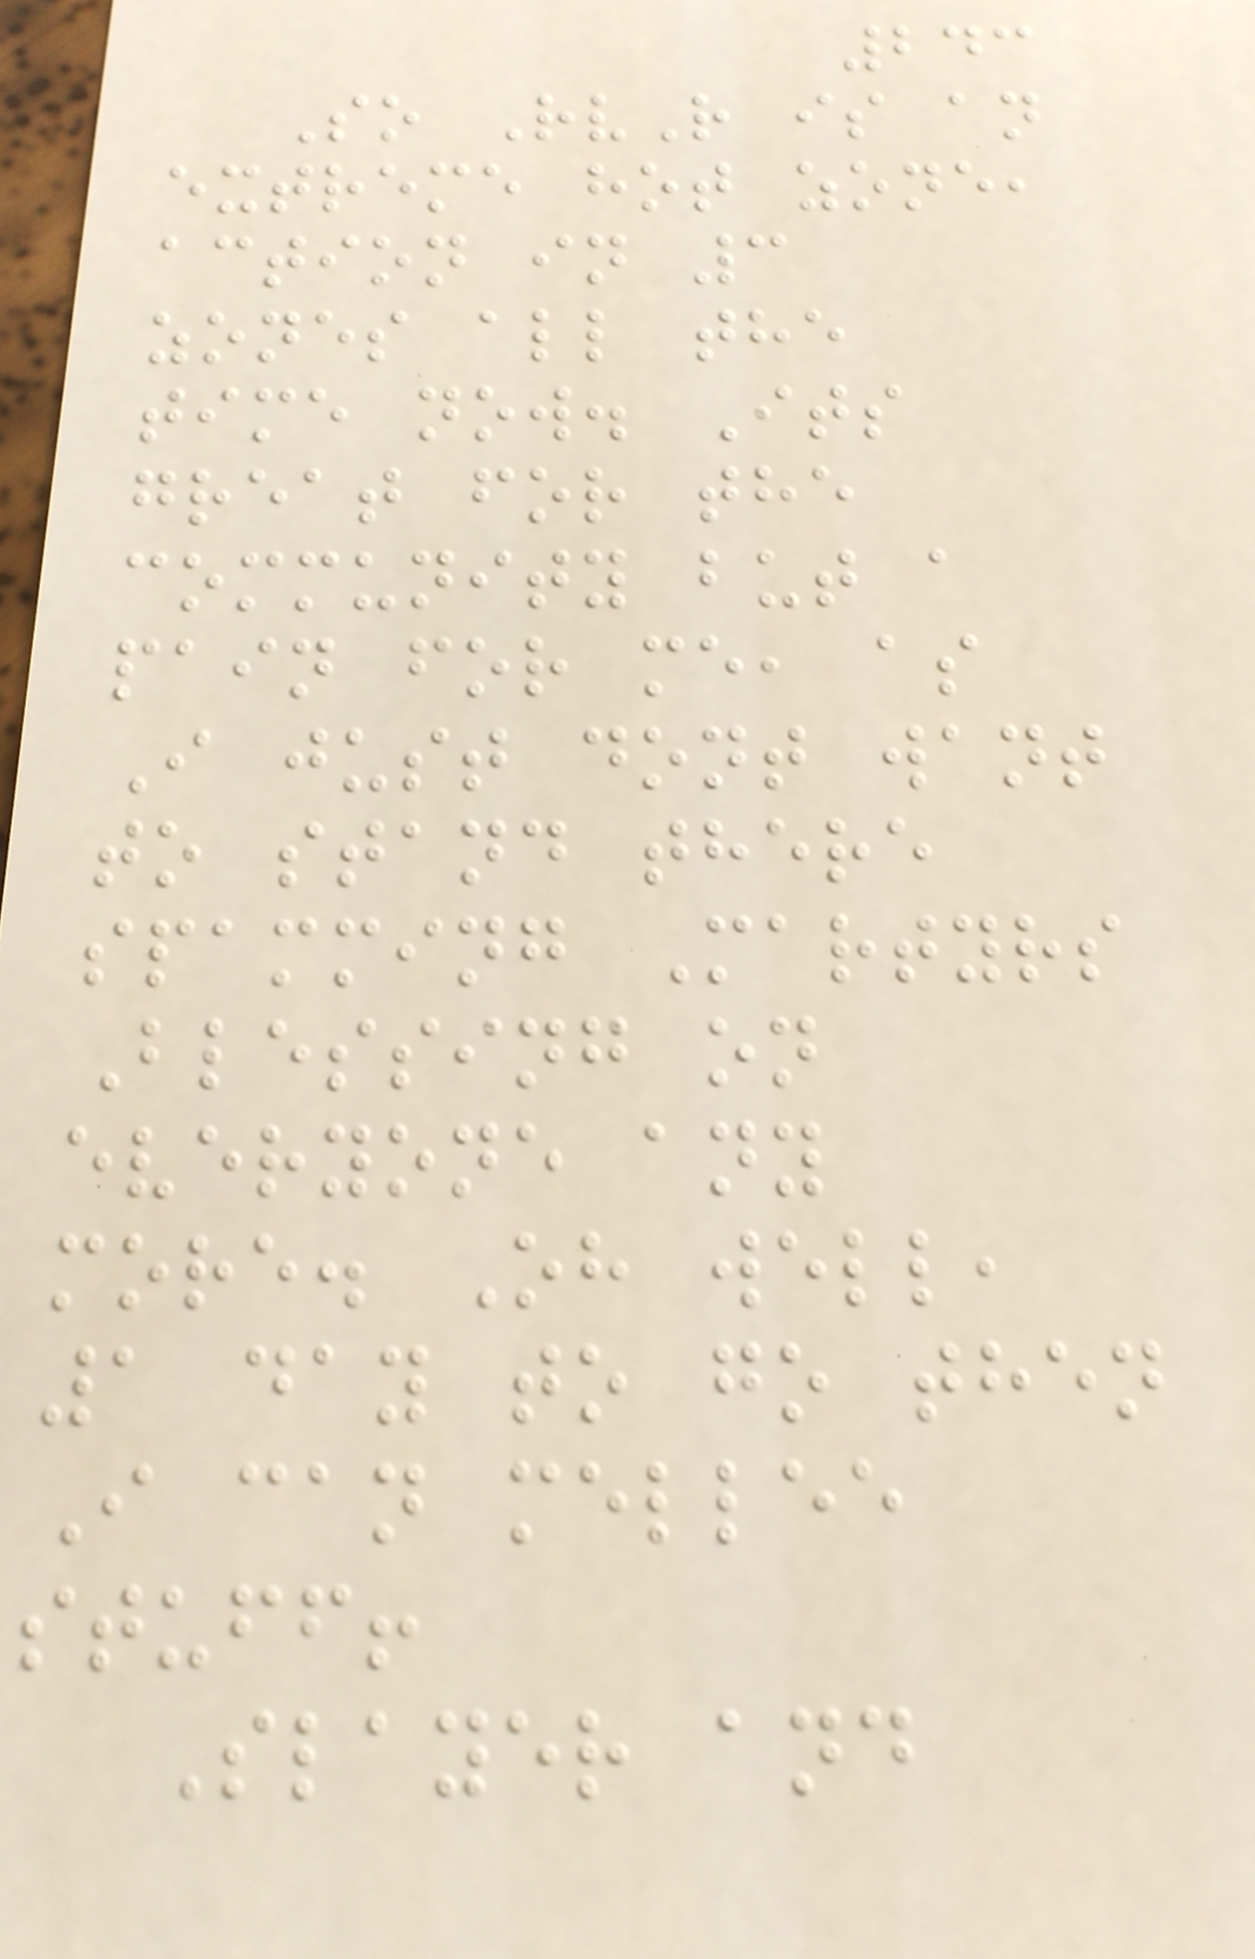243
So RvR is an
extreme hot zone,
action in 3
zones all the
time now. Its
great for the
community but a
pain for me, as
I just dont want
to stand there
spamming Martyrs
Blessing on
everyone any
more. Oh well,
1 day to go then
I can mellee
stuff!
Slayer and
